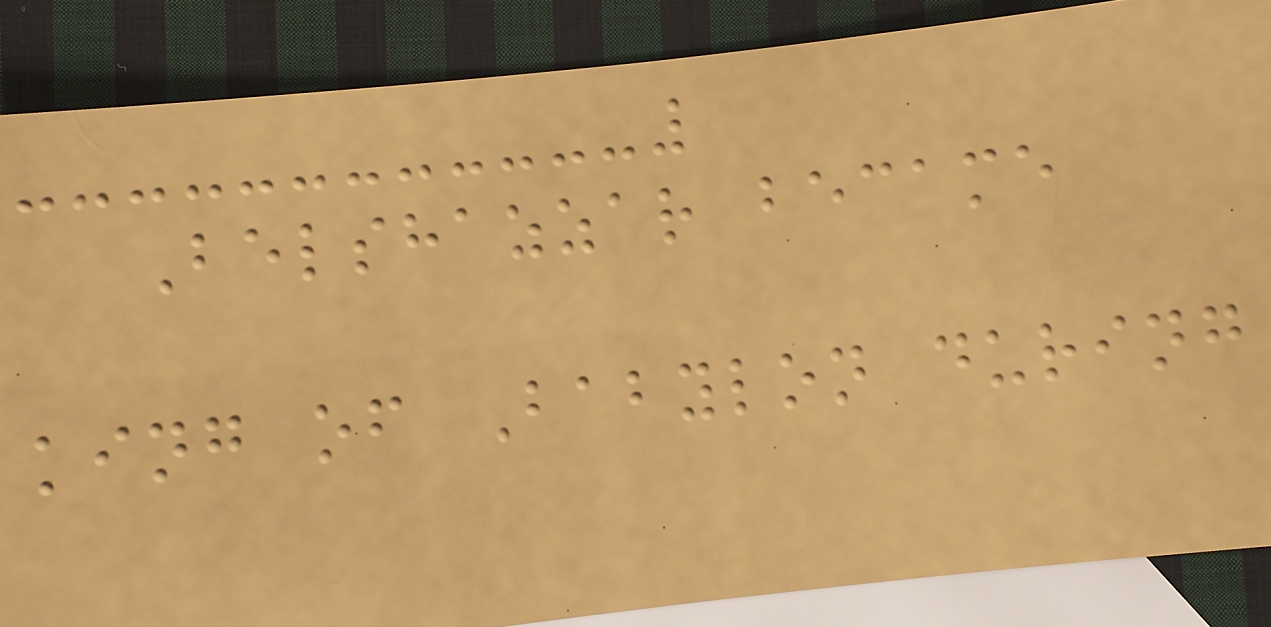Belshazzar became
king of Babylon during
